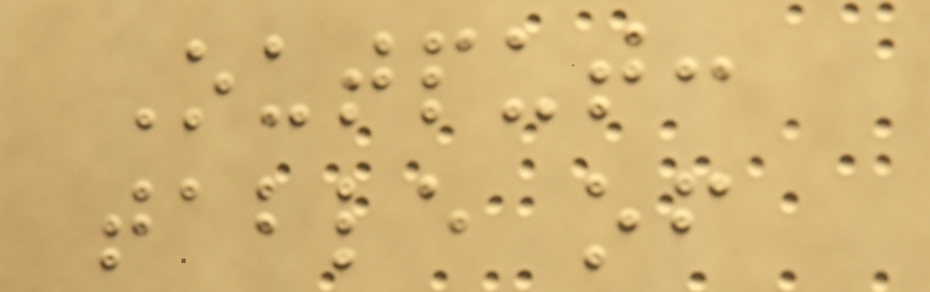Output:
table of
